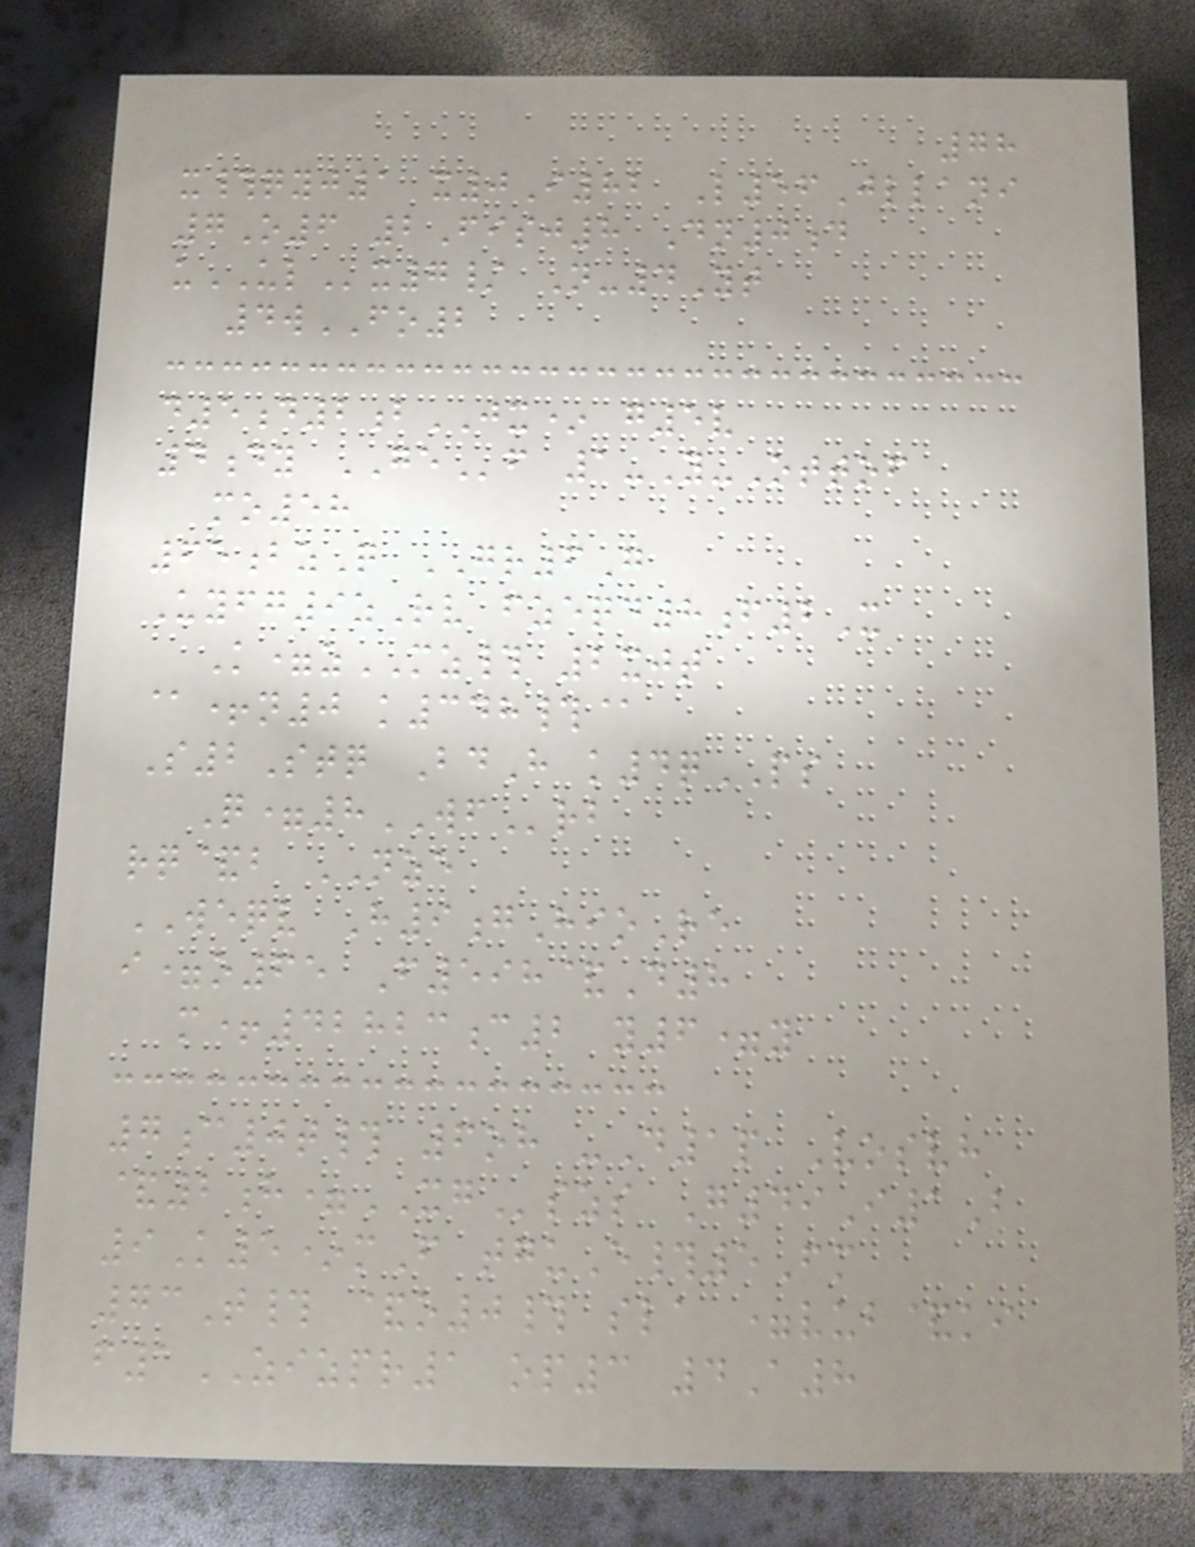78
x#qyj1 x0I82 L56Jllani
7O6 2Fisj8 Dn0d
uULx7/ N-4Yt
4wFO2
d5d2bJX* g5v
4dy GEf 1-Y-Ottof
mo58
65bzQ GR6G
Uyfg9zRv fzeqd8f2X
K=zMZ# 2xjt
@+n0 k348#@
S2Stq BdH k4qPS
Q=8WFrb
rq&b NZE
WEQV H9gHioRe
i=o65 F598&D8
m+42823c2 y6=y
7c0t# 6oh -D1p Vosvh
&2h=XGszs G49I1B
9K5*mF tguE#5Fm
73T# &o0# sla =vub&ki
f1ZIZPR1 op3 4A8
